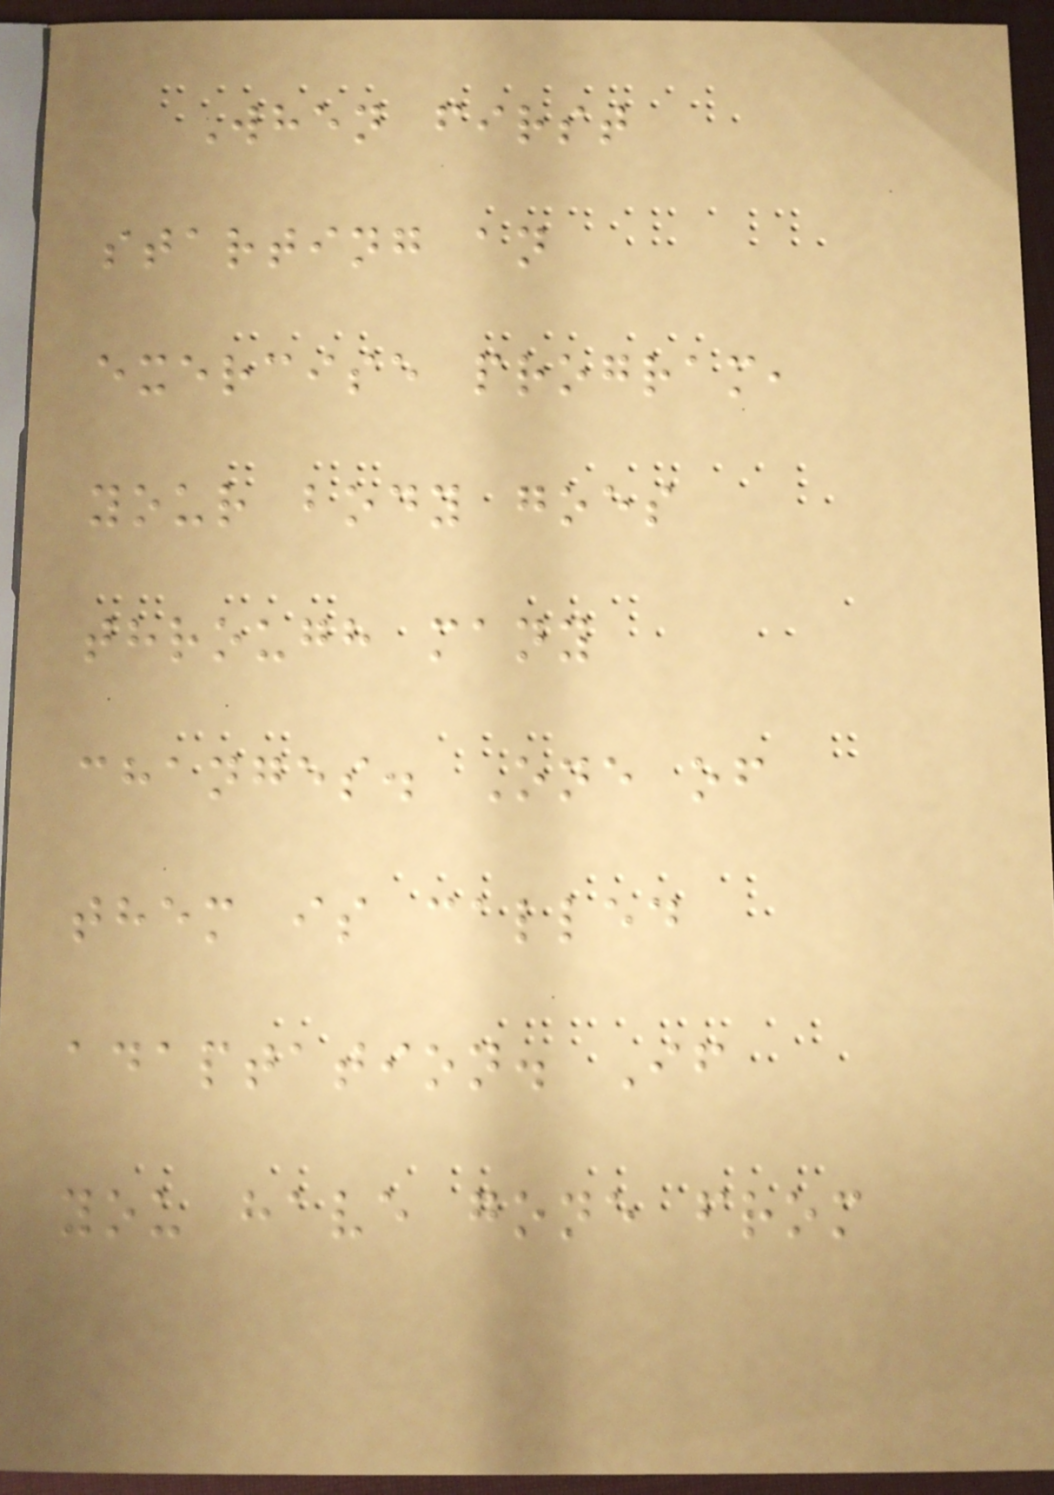When first
starting an
exercise program,
your body goes
through many
changes. One of
them is called
adaptation. If
you have gone from
